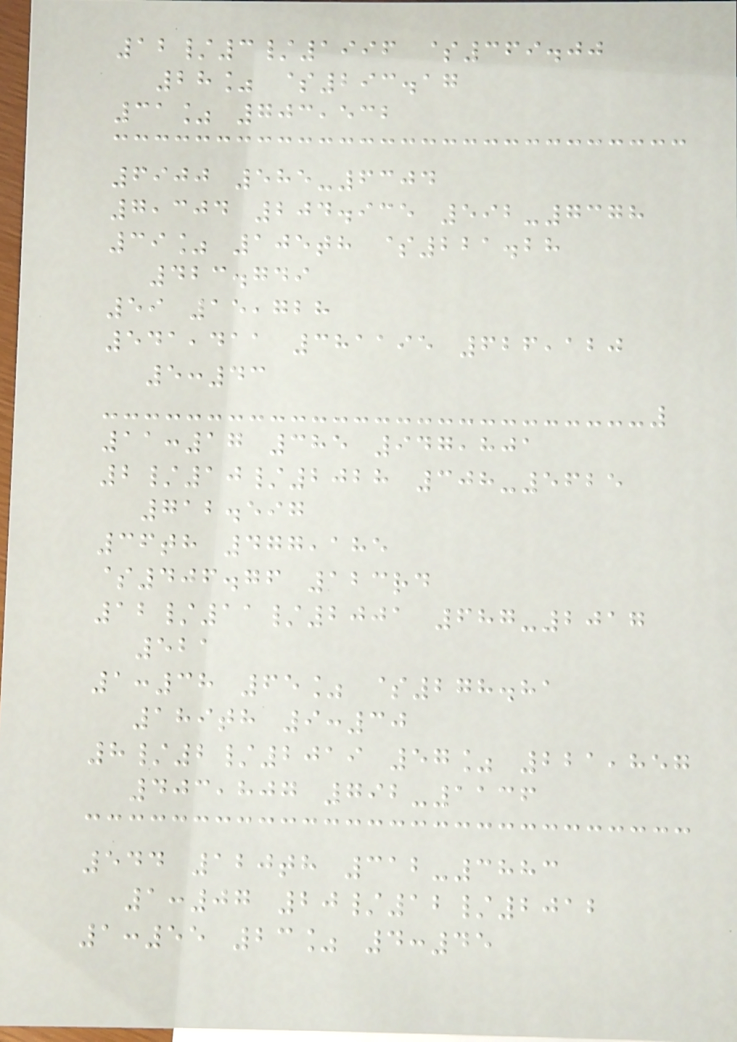12/3/1996 $369.00
28% $293.17
31% 703,532
6900 585-6304
7,304 204.935 592-7378
39% 105th $221.28
423.749
59 15,728
541,411 381195 626,120
5:43
11:17 385 947,801
2/10/2028 308-5625
712.597
36th 477,185
$406.76 123rd
12/11/2001 687-2017
521
1:38 65% $278.81
189th 9:30
8/2/2019 57% 221,857
403,807 792-1136
544 120th 312-3883
1:07 20/12/2012
1:55 23% 4:45
